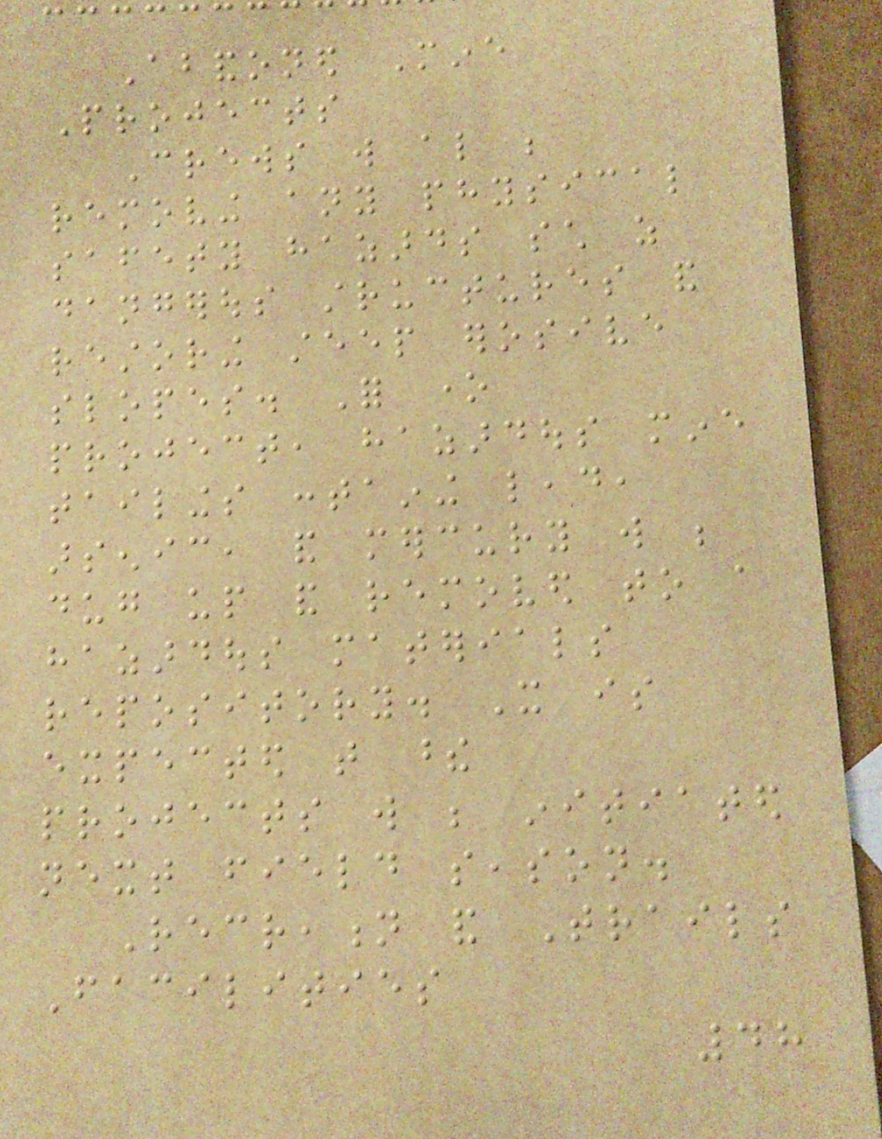Abandoned Mine
Projects
Crews will also be
removing any physical
safety hazards such as
dangerous structures and
restoring steep erosive
slopes. For one
project, hazardous mine
tailings containing lead,
arsenic, and mercury will be
dug up and removed to a
hazardous materials
repository. It is
expected that these
projects will be initiated
next field season.
Recreation and Trails
Facilities
48
